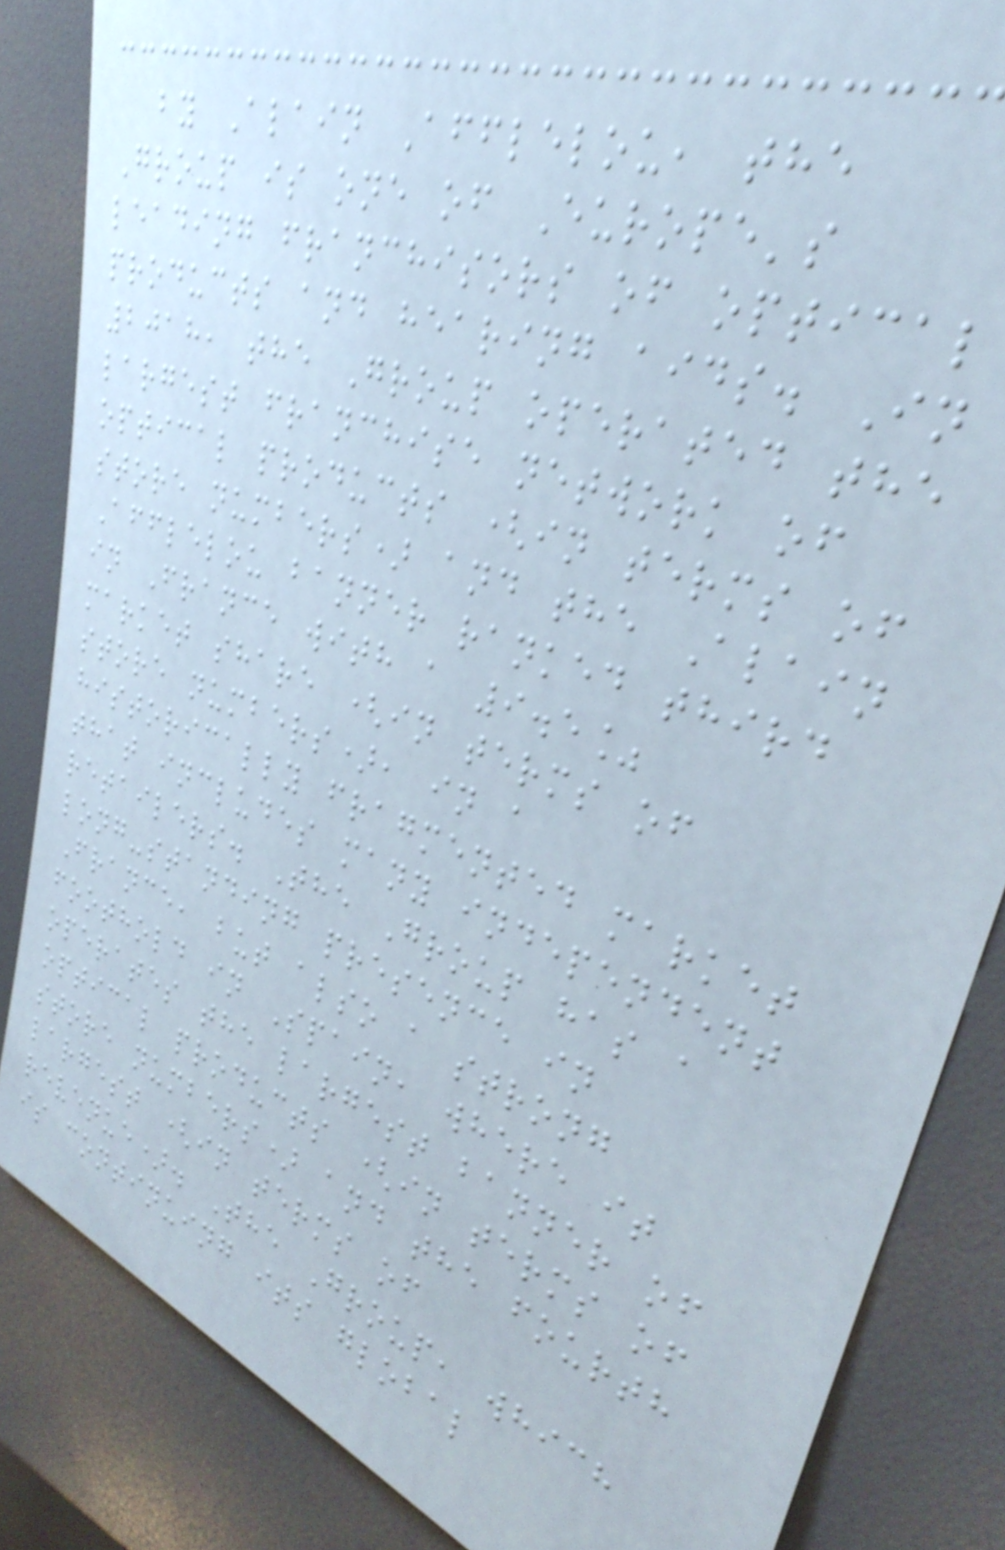by Alain Afflelou, the
Group is one of Europe's
leading franchisors of optical
products and hearing aids. In
2018, the Group operated the
largest franchise network of
optical products (in terms of
store numbers) and the Alain
Afflelou banner ranked third
in France with a 9.5%
market share (in terms of
store numbers), in a
historically fragmented market
that includes many independent
retailers. The Group has a
long-standing presence in
France, but also a strong
foothold in Spain, where it
operates the largest banner of
optical products (in terms of
store numbers) and the fourth
largest (in terms of
revenue). The Group, which
is continuing its global
